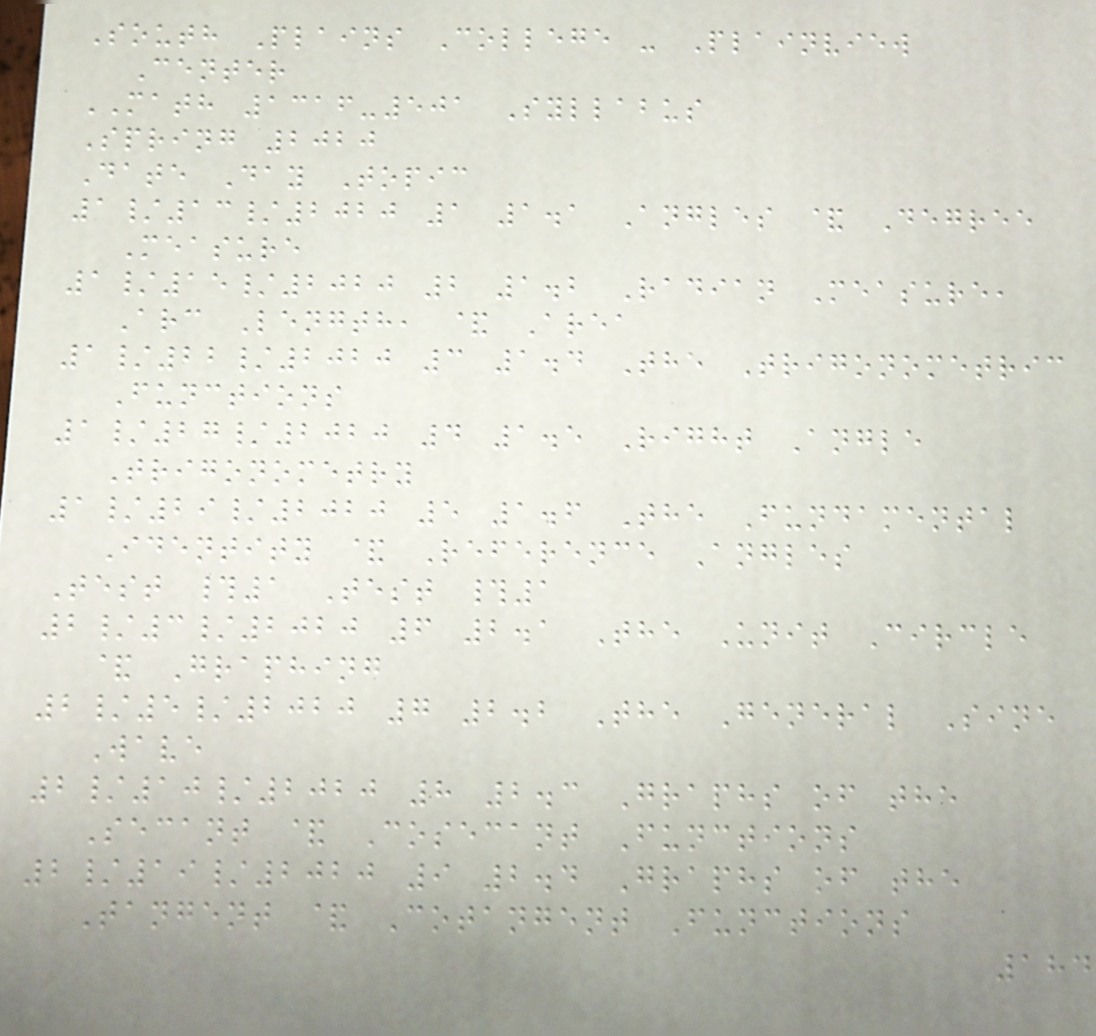South Plains College - Plainview
Center
MATH 1316-501 Syllabus
Spring 2020
Date Day Topic
1/13/2020 1 1.1 Angles & Degree
Measure
1/15/2020 2 1.2 Radian Measure,
Arc Length, & Area
1/22/2020 3 1.4 The Trigonometric
Functions
1/27/2020 4 1.5 Right Angle
Trigonometry
1/29/2020 5 1.6 The Fundamental
Identity & Reference Angles
Test #1 Test #1
2/3/2020 6 2.1 The Unit Circle
& Graphing
2/5/2020 7 2.2 The General Sine
Wave
2/10/2020 8 2.3 Graphs of the
Secant & Cosecant Functions
2/19/2020 9 2.4 Graphs of the
Tangent & Cotangent Functions
184
